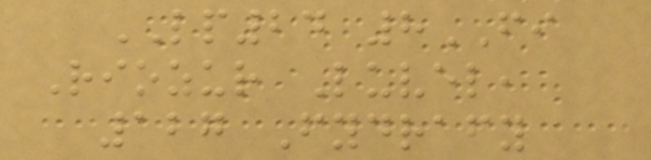LP24 8FI
Riozur Luvel,
127 Fydrafy
